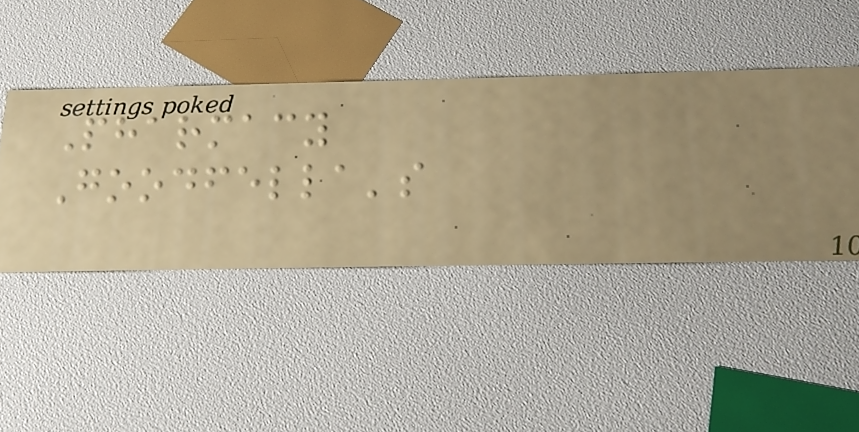Pharmacy
Goodfella's
